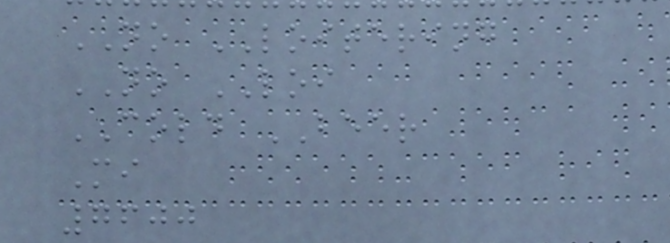NO LOITERING
NO LOI
COLD BEER
Mi
7600
